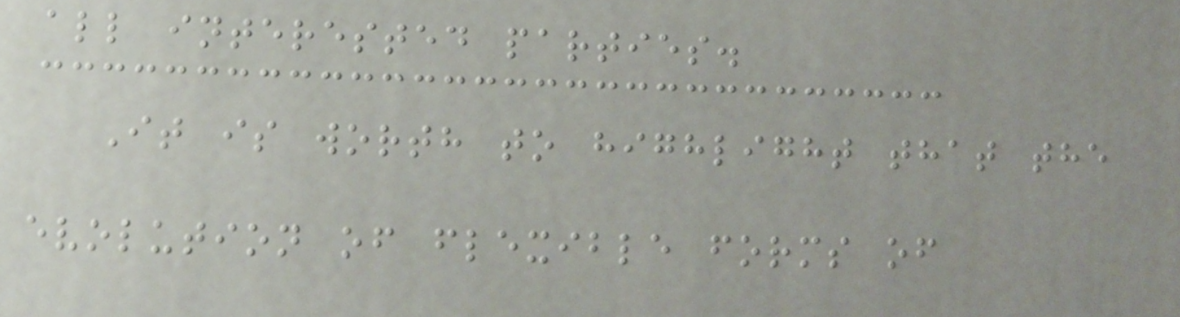all interested parties.
It is worth to highlight that the
evolution of flexible forms of
